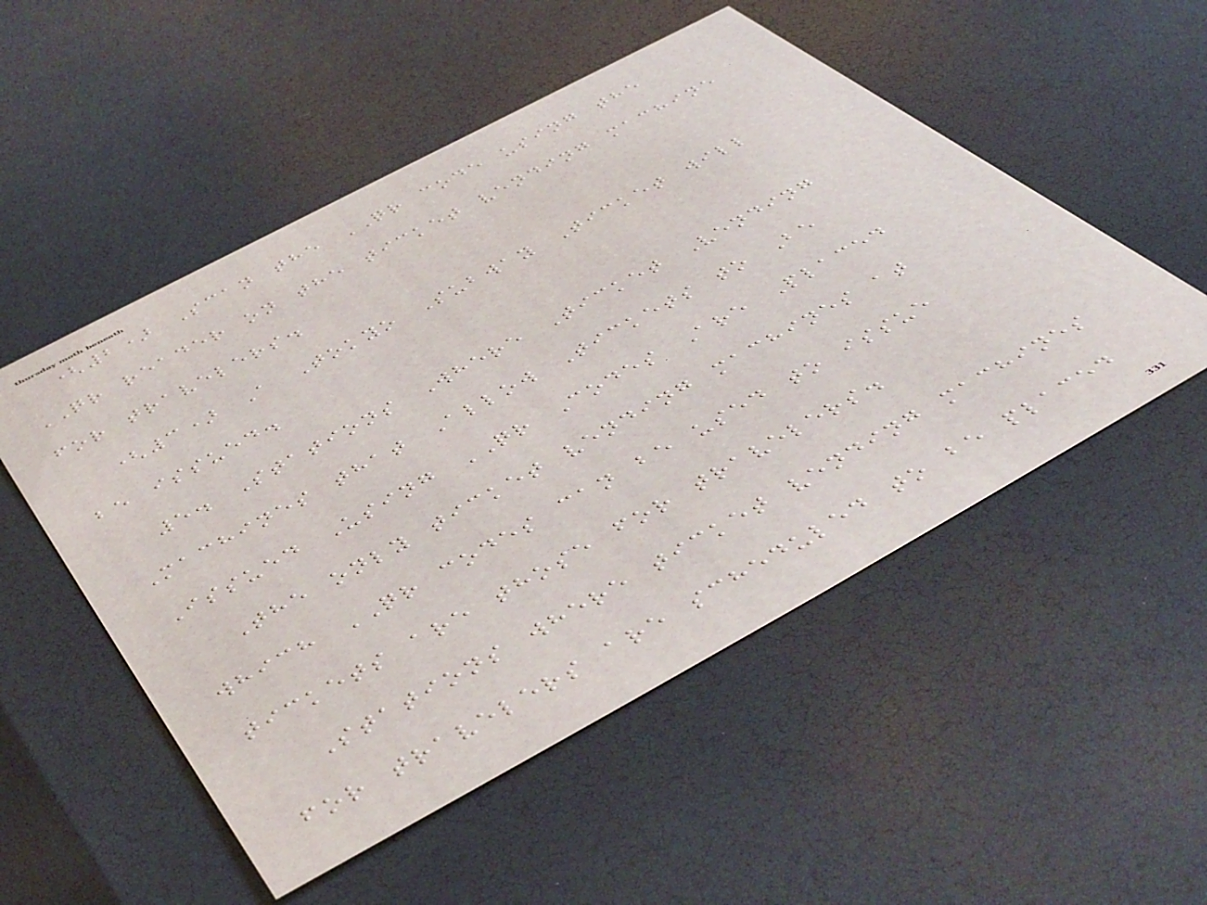(2) Scan the QR code using the
QR reader on the ticket vending machine
for travelers.
(3) A Tokyo Subway Ticket will
be issued.
5. Stations Where Ticket Vending
Machines that Allow Tickets to Be
Issued Using QR Codes Are Placed
The only ticket vending machines at
which QR codes can be used to issue
tickets are those for travelers.
Stations where ticket vending machines
for travelers are scheduled to be placed
